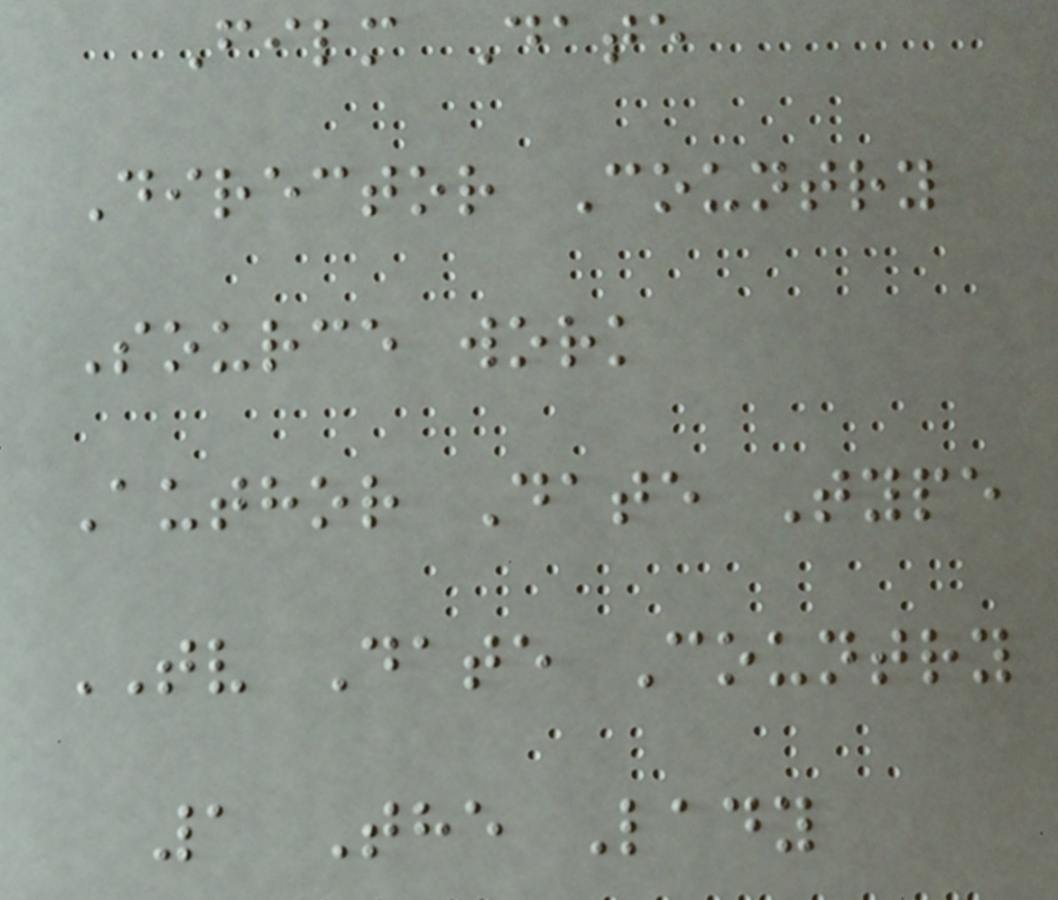Film Date
Director Country
Source work
Author Date Type
TV Date Country
1 The Lady
